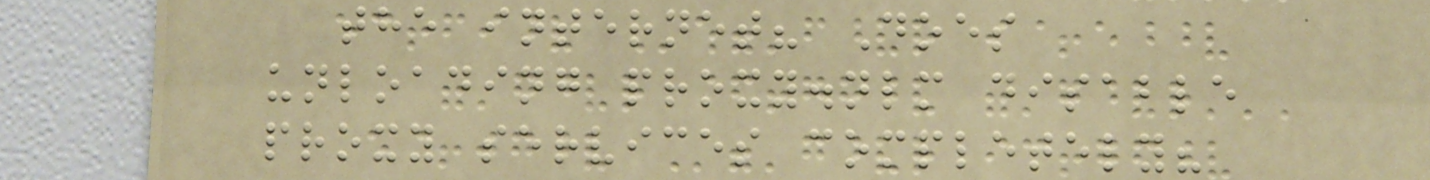the internet? Does
unloading proxy.nlm disable
proxy services completely?
